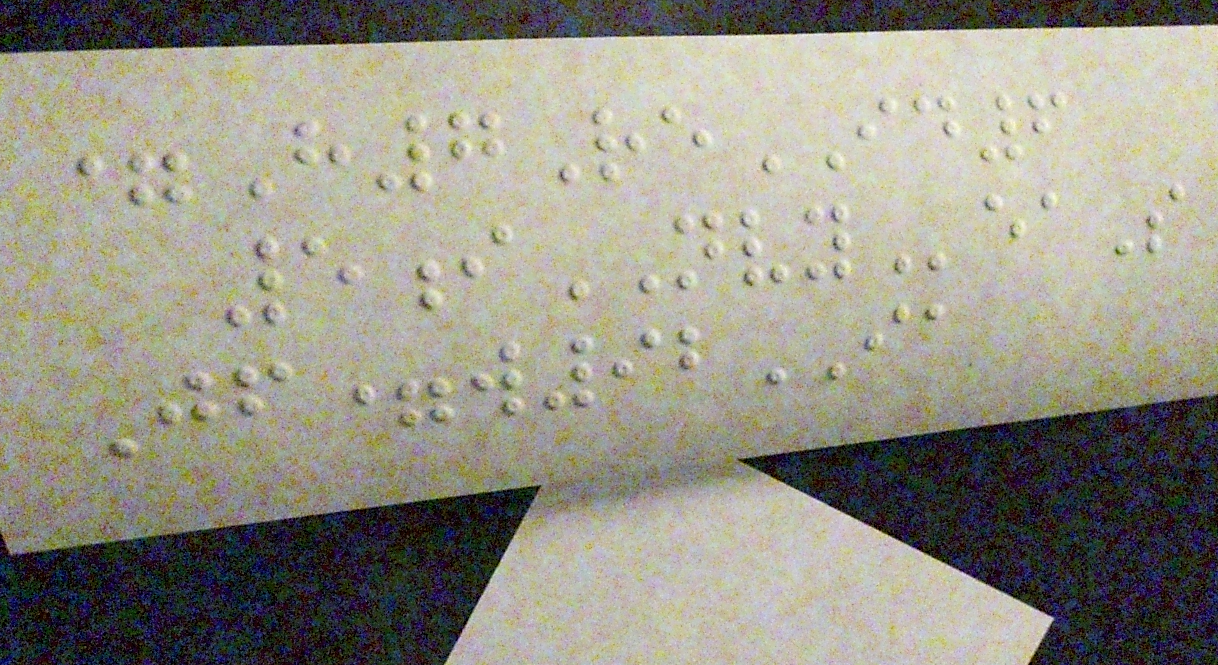=H7ReID6
5iNVYeaS
Jf=w92IA
